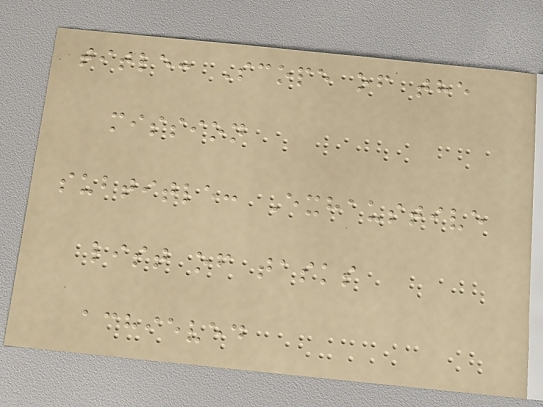title: Scope of the
mission
subtitle: Exhaustive
list of tasks
achieved
